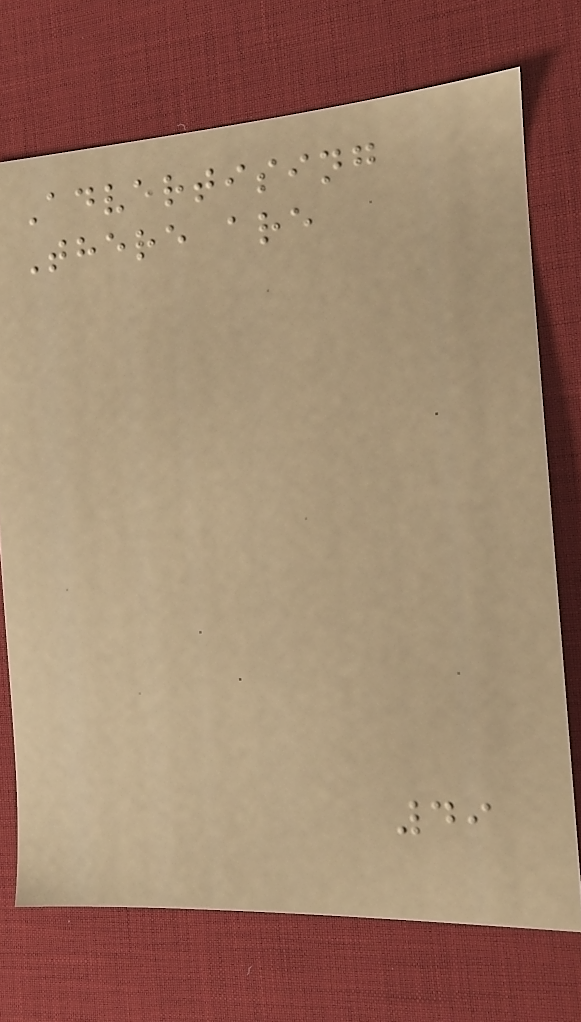Advertising
There are
49
